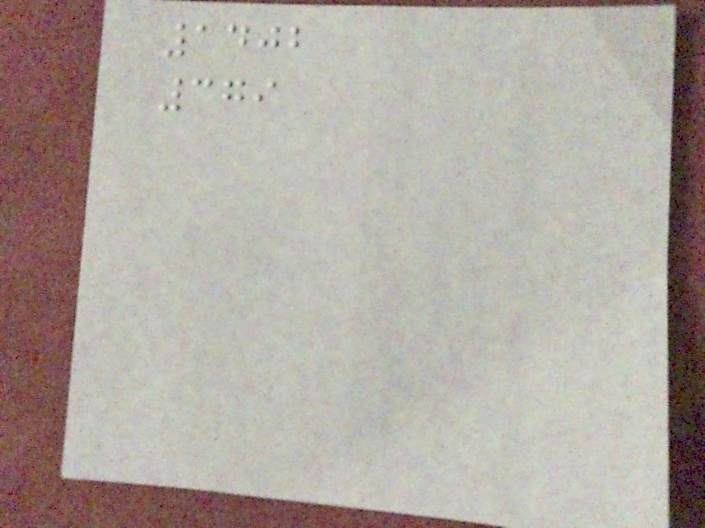1402
379
